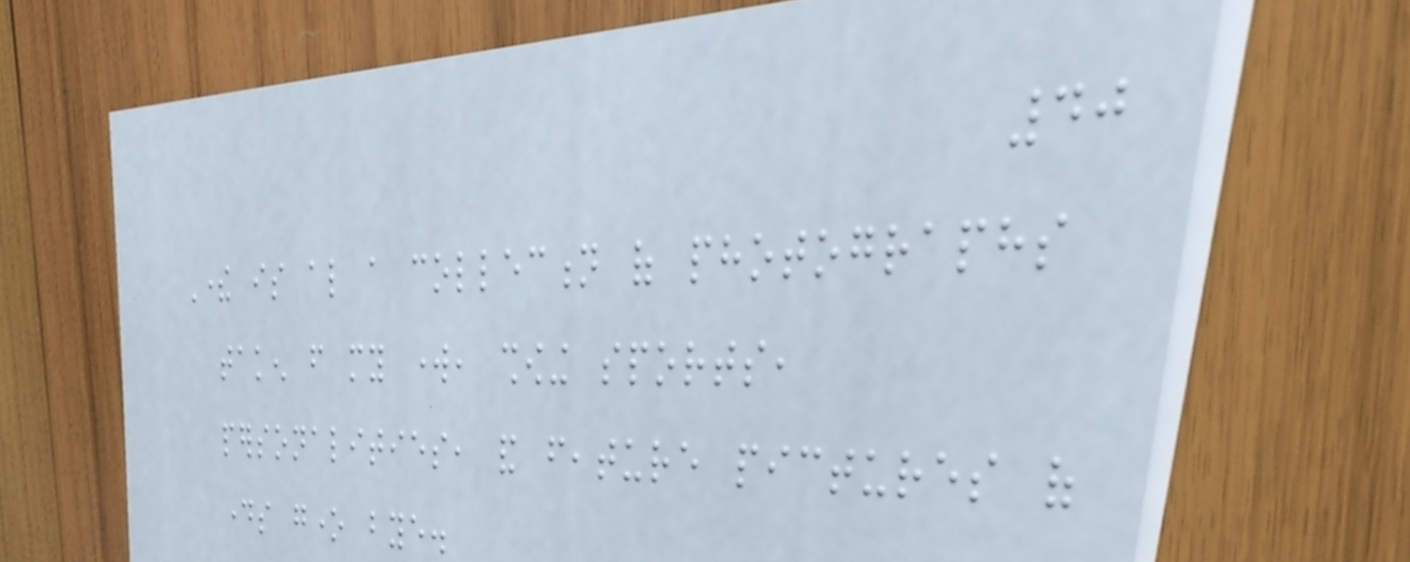40
There is also a collection of photographs
taken from my work, showing sports,
personalities, and feature pictures of
days gone bye.
